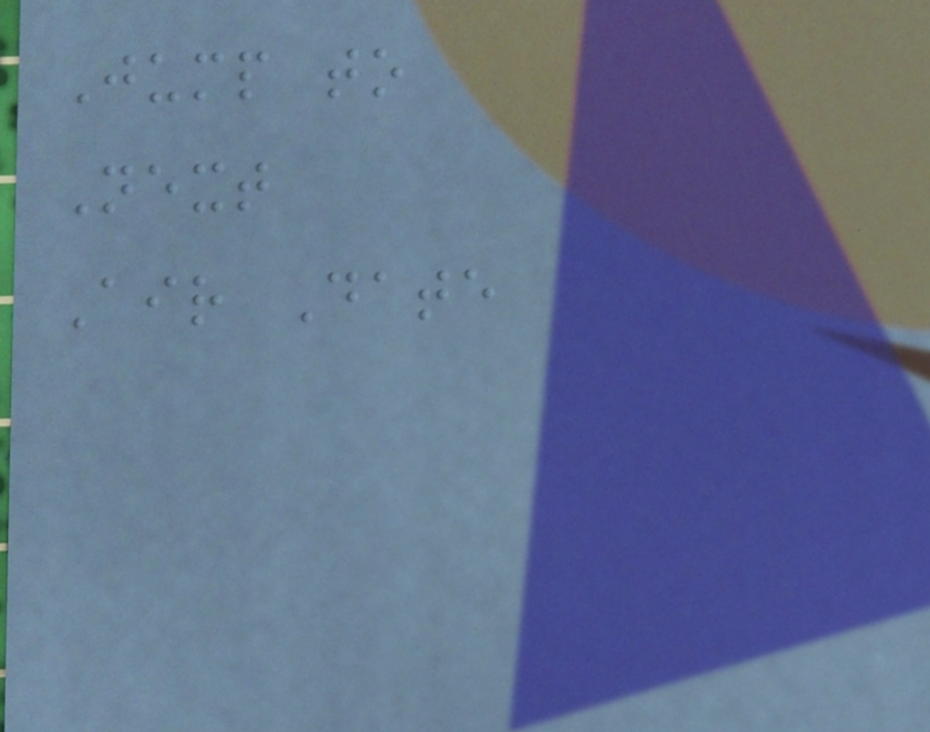Jump to
Next
Air Date
